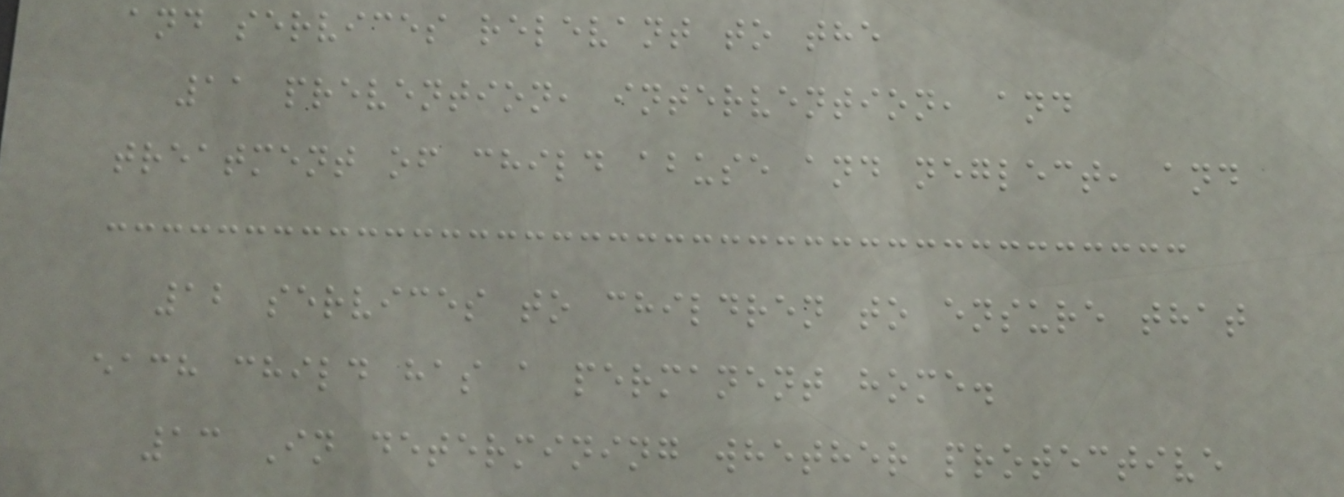and services relevant to the
11 prevention, intervention, and
treatment of child abuse and neglect, and
12 services to children to ensure that
each child has a permanent home.
13 In determining whether protective
